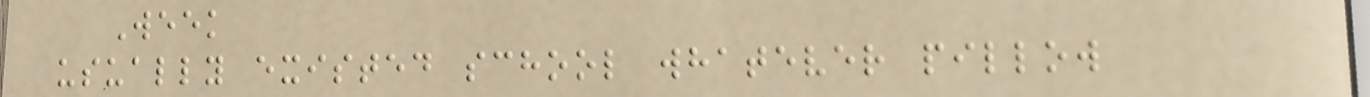Week
usually existed school whatever pillow
